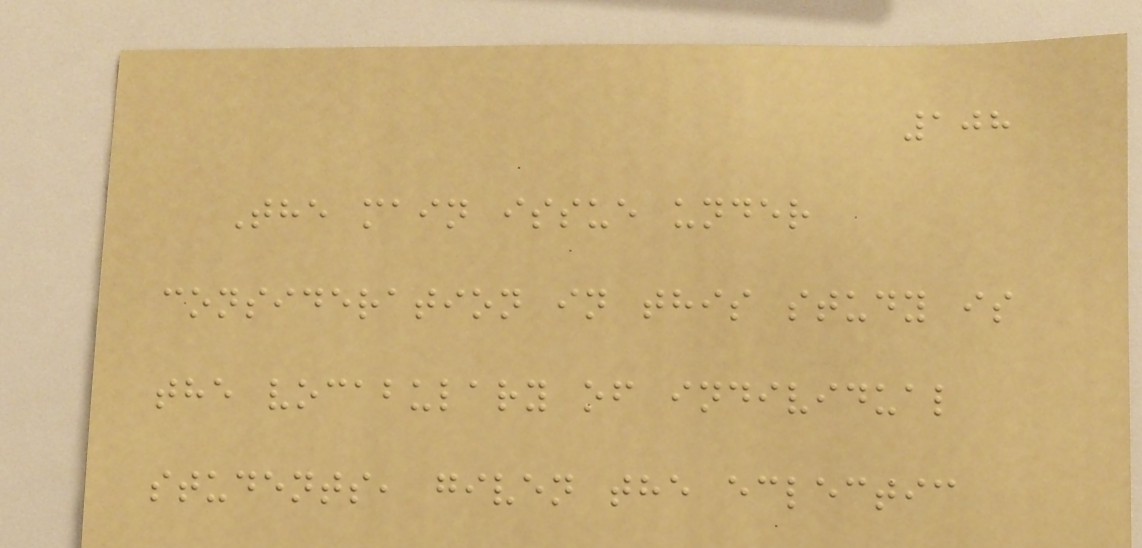108
The main issue under
consideration in this study is
the vocabulary of individual
students, given the eclectic
